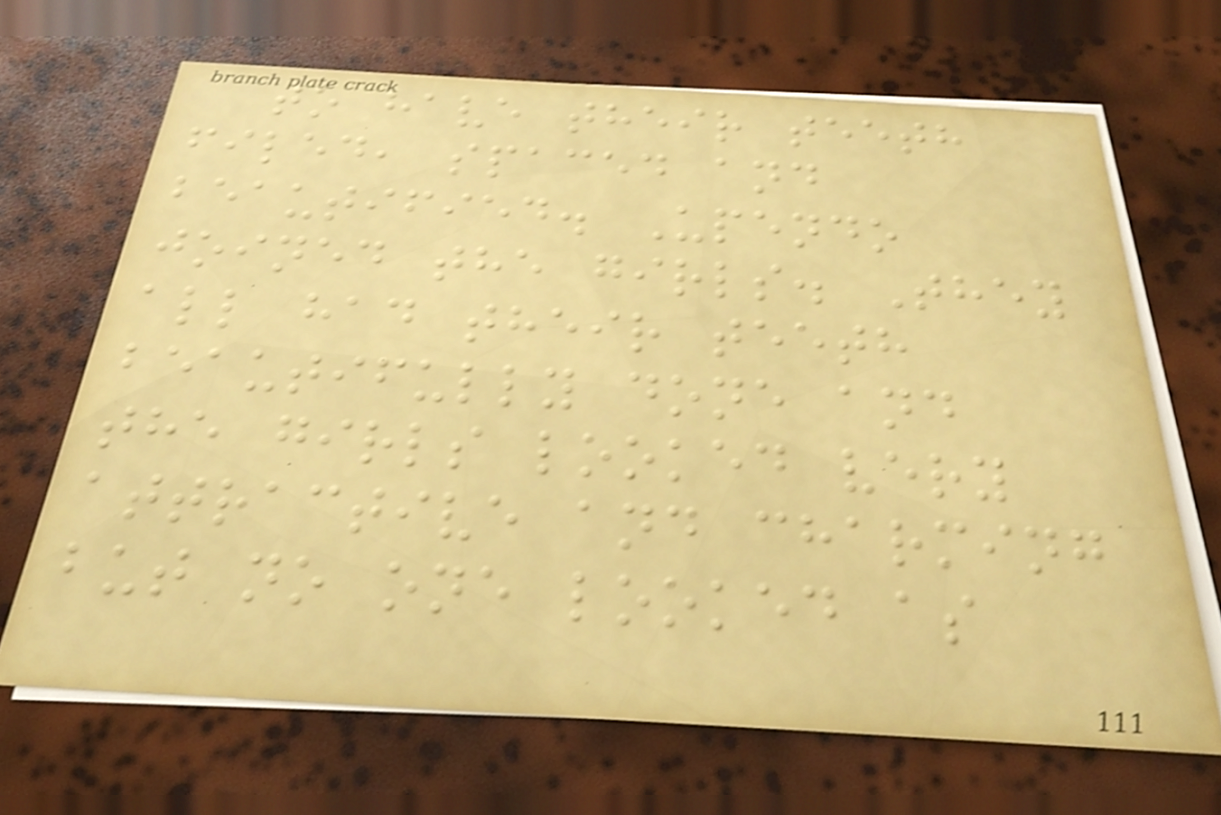to have their teeth
filed, spaced and
beautified. Upendo
joined the girls. They
all had their teeth
beautifully done and
the girls looked very
attractive and charming
but no one looked as
